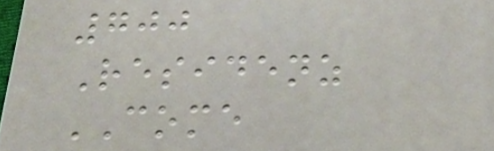700
Residenz
COME
